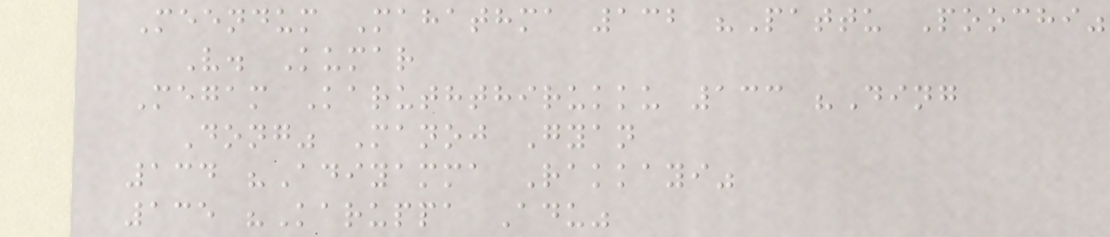Meendum Mahathma 132 "Pattu Poochi"
V. Kumar
Megam Karuththirukku 133 "Ding
Dong" Manoj Gyan
134 "Adiyamma Rakkayi"
135 "Karuppa Adu"
